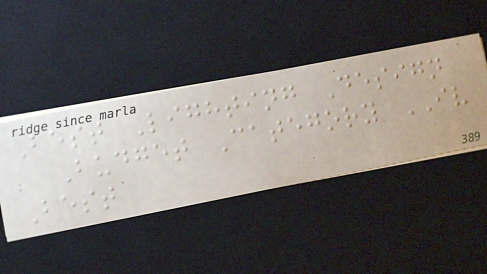Best Lighting Design
Budget Category IV
Best
